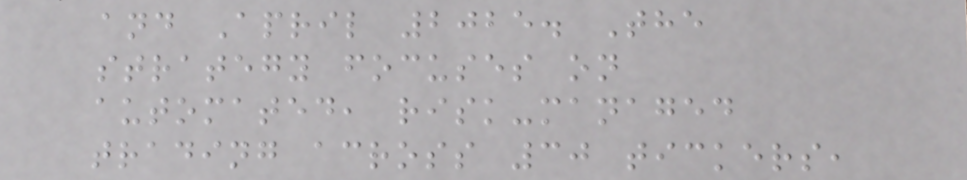and April 2025. The
strategy focuses on
automated, risk-managed
trading across 30 tickers,
